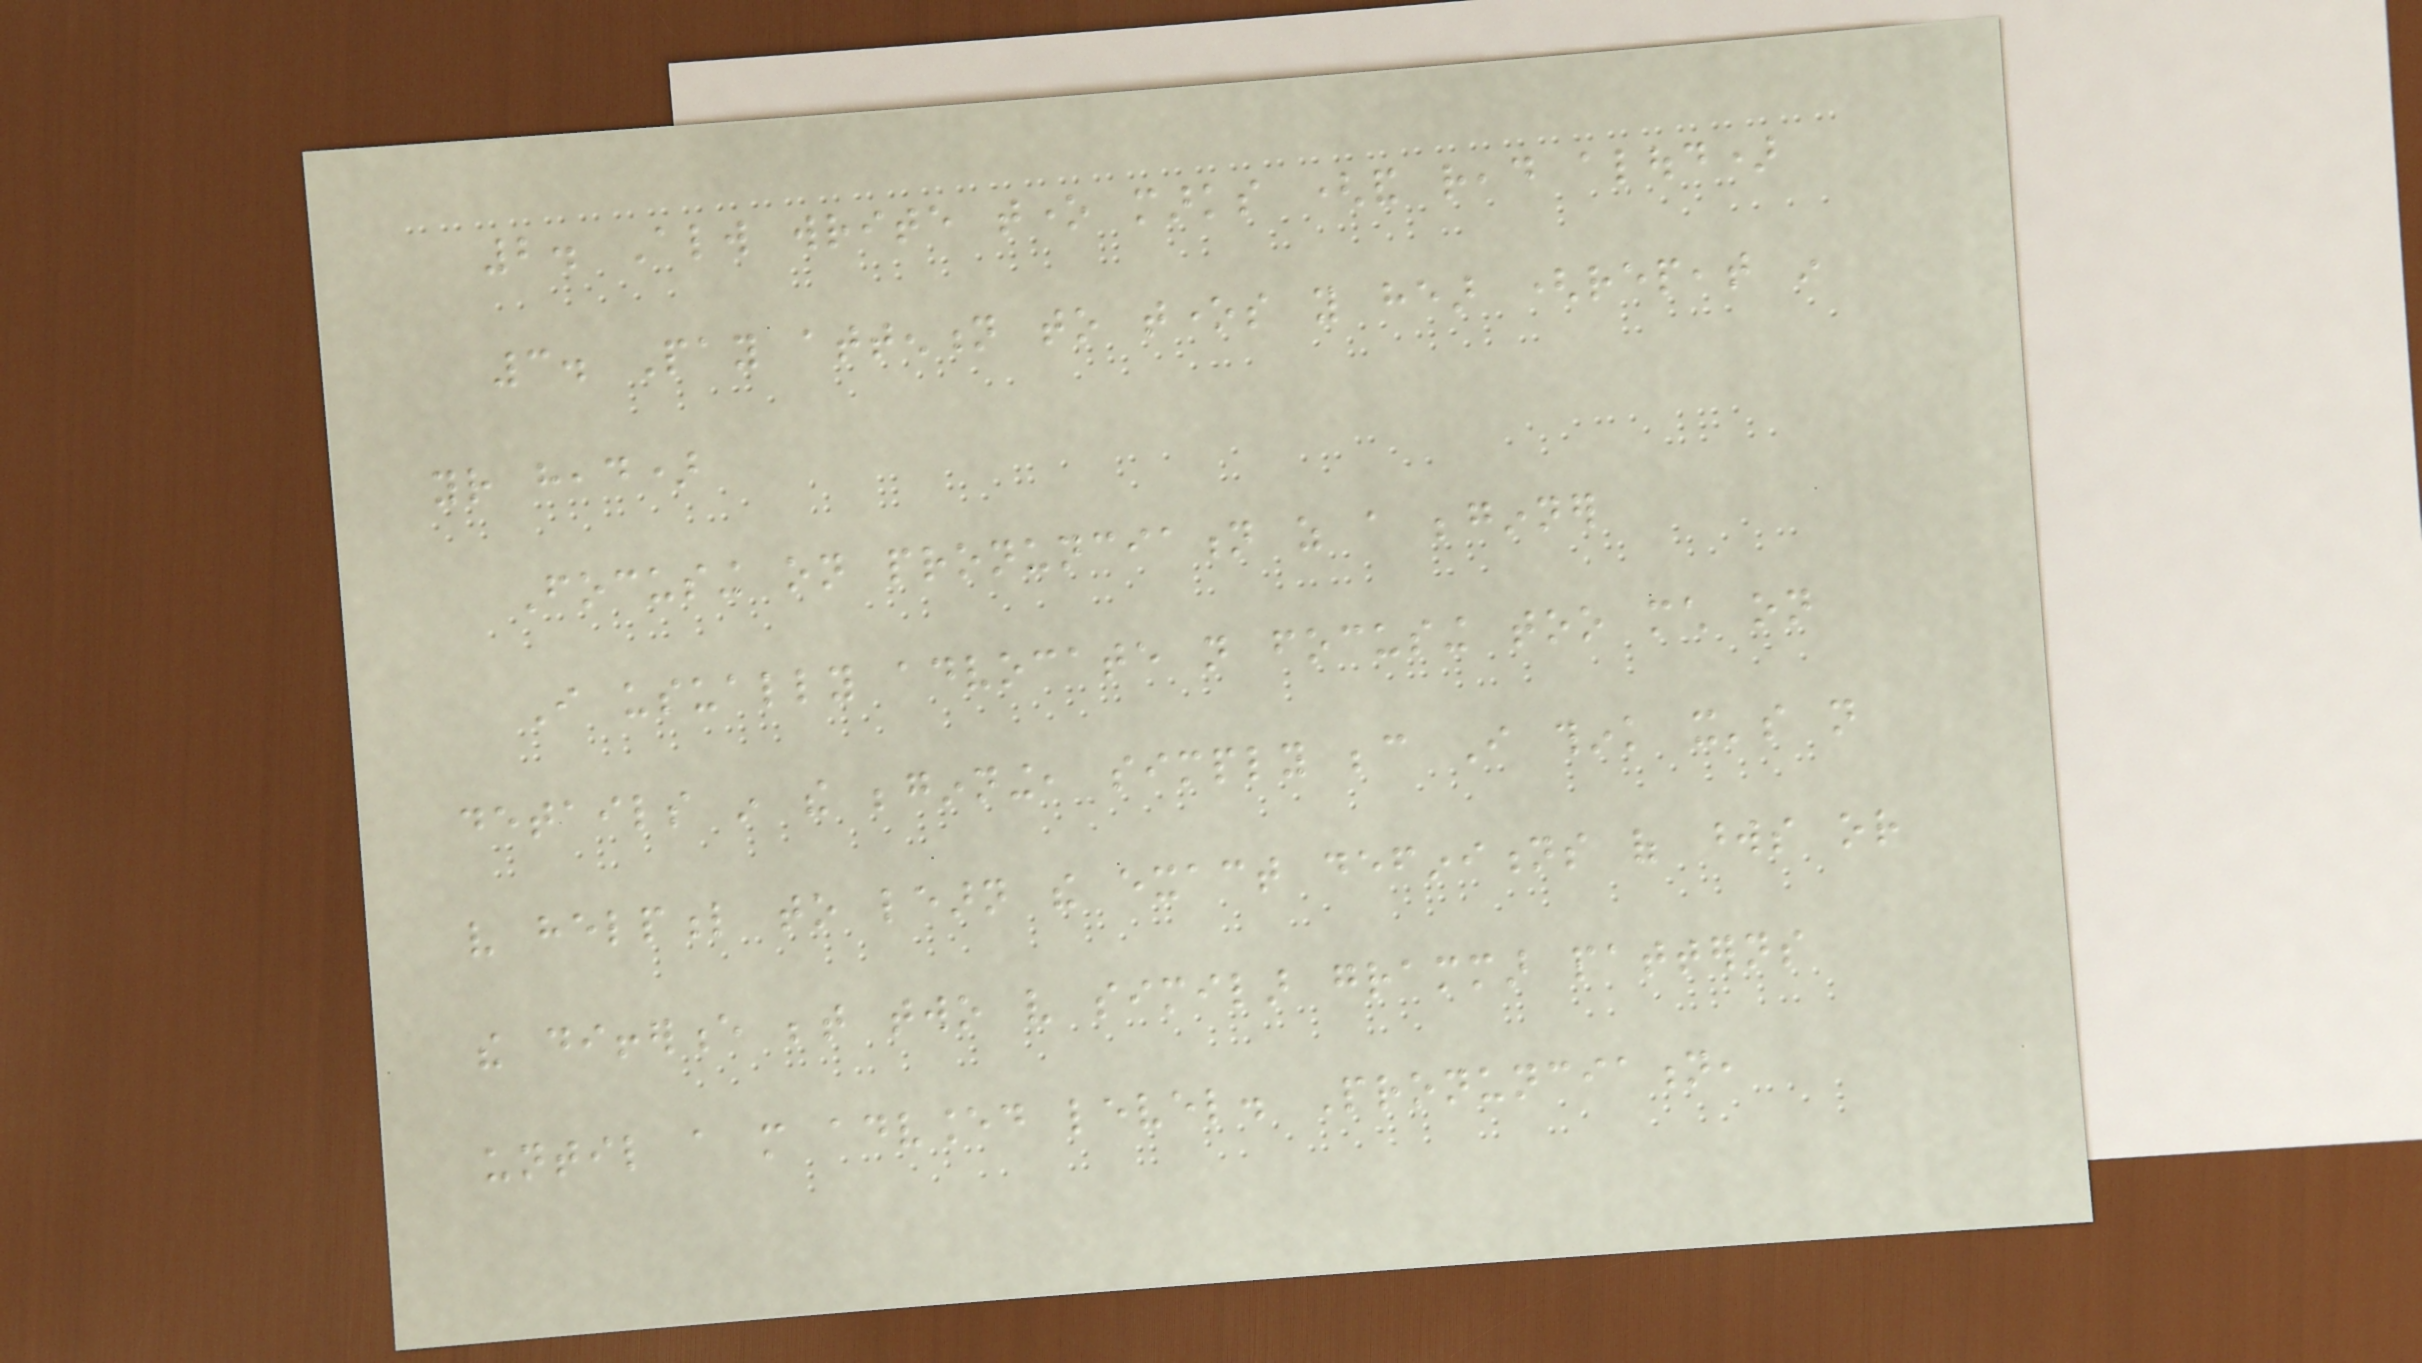2. Always write tone marks (and read aloud)
3. Pay attention to tones you hear (repeat in
your head)
Focusing on pronunciation as a beginner
I usually advocate not focusing too much on
details in the beginning, simply because I think it's not
very helpful to learn the exact definitions of words or
the difference between two very similar grammar patterns
until a more advanced level. Pronunciation,
